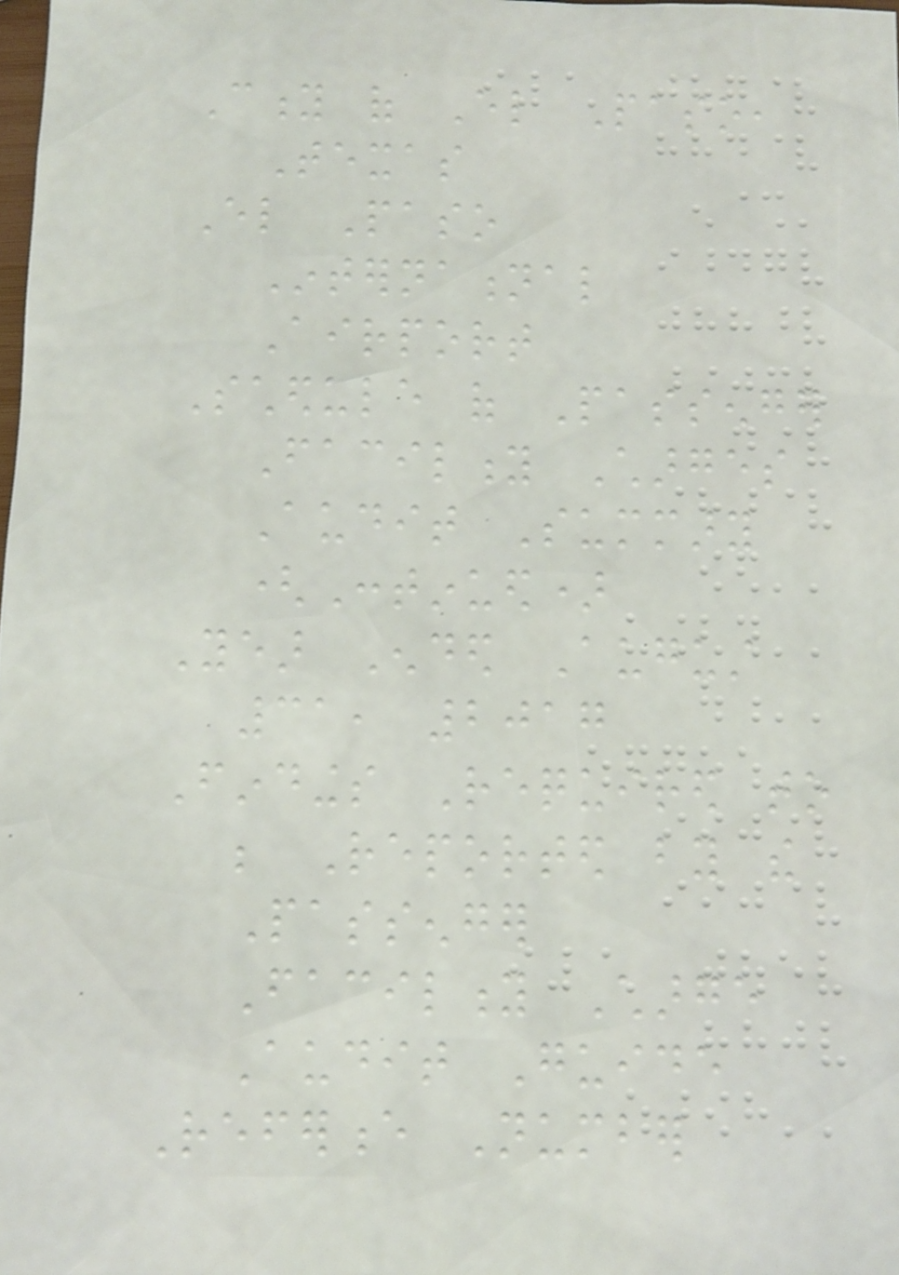City of El Paso,
Texas
El Paso
International
Airport
Schedule of Passenger
Facility Charges
Audit Summary
(Continued)
Year Ended August
31, 2017
Findings Required to
be Reported by the
Passenger
Facility Charge
Audit Guide
Reference Number
